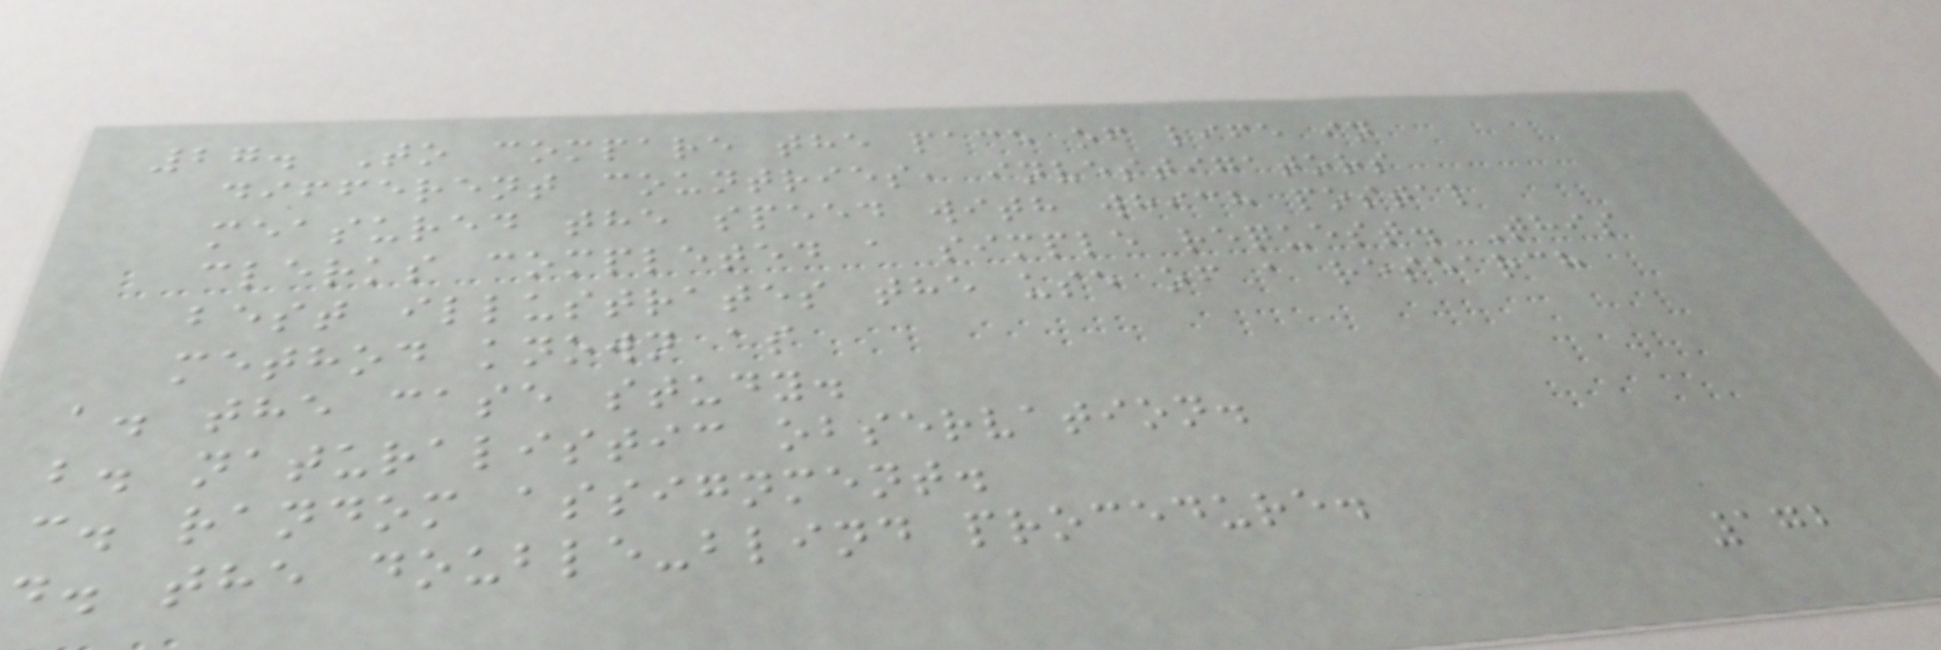27. To compare the pace of life in
different countries, investigators
measured the speed with which postal
clerks completed a simple request. This
best illustrates the use of a research
method known as
a. the case study.
b. naturalistic observation.
c. random assignment.
d. the double-blind procedure.
172
